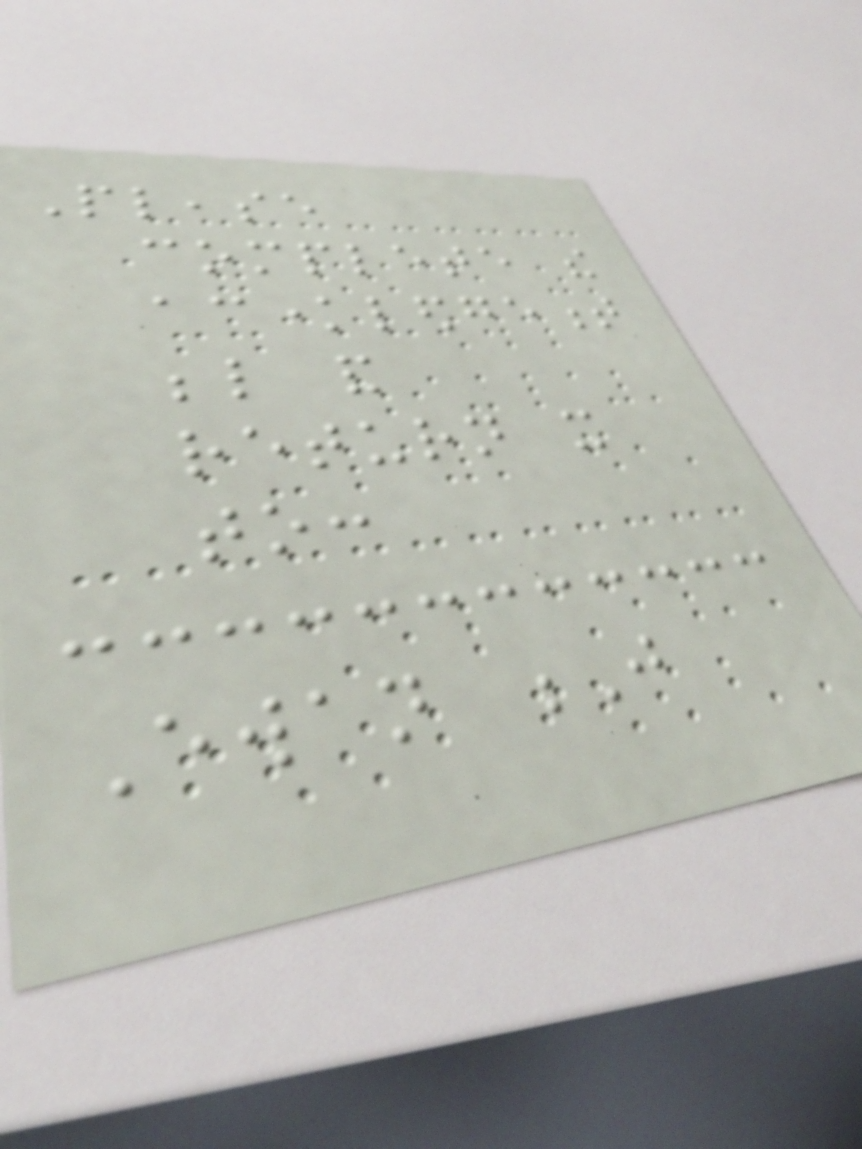Please
complete the
acknowledgement
below and
return it
to:
Ewan J
